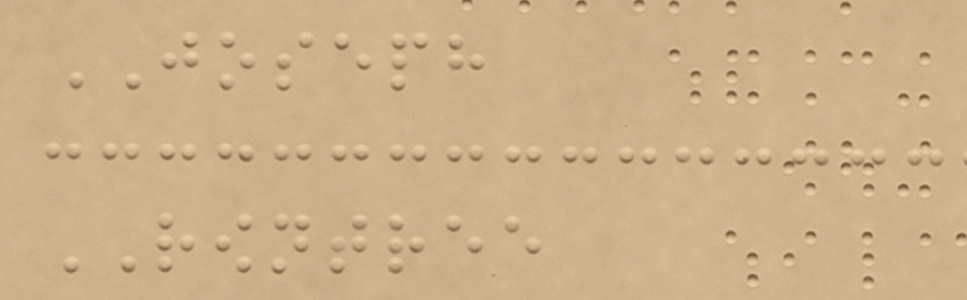JOSEPH
ROWNTREE
